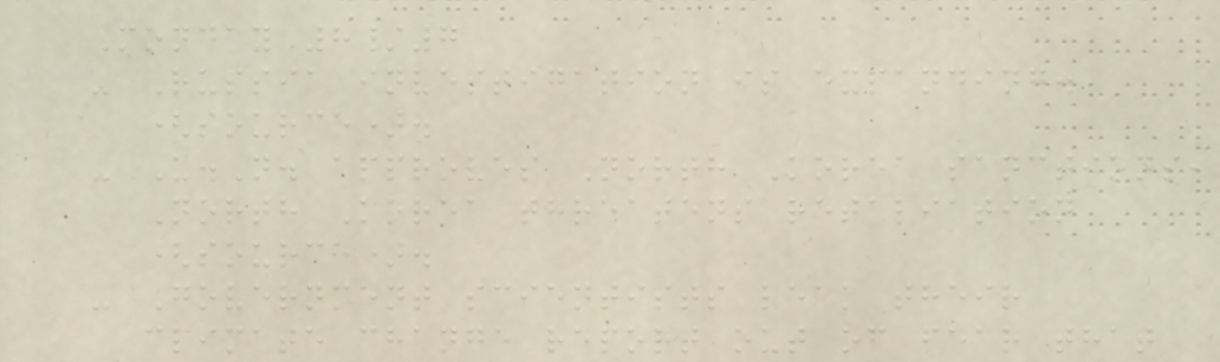Monday 8/7
- Russia investigation is expanding.
(source).
- U.N. approves North Korea sanctions,
North Korea threatens retaliation
(source).
- Government scientists leak their
climate change report out of fear that
